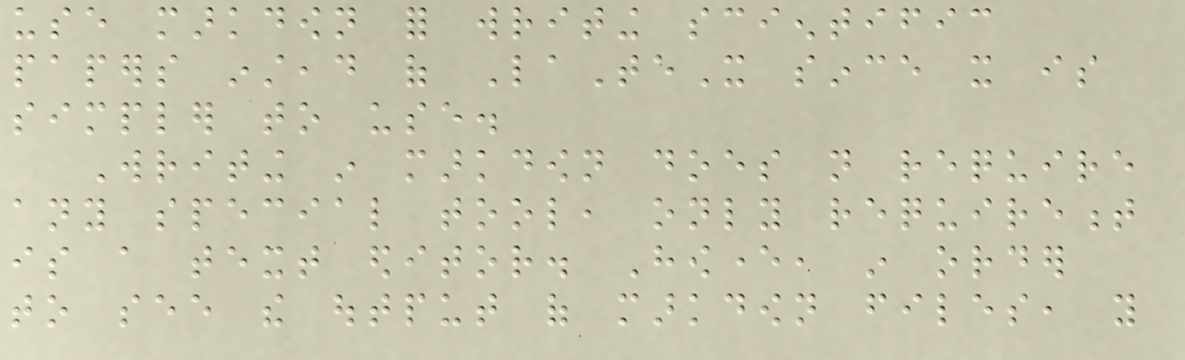use markdown for writing scientific
papers instead of LaTeX since it is
simpler to use.
Writing in markdown does not require
any special tool, only requirement
is a text editor. However, in order
to see the output of markdown files, you
